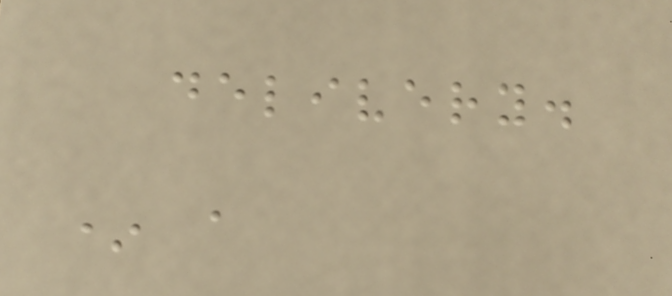delivery.
* a
